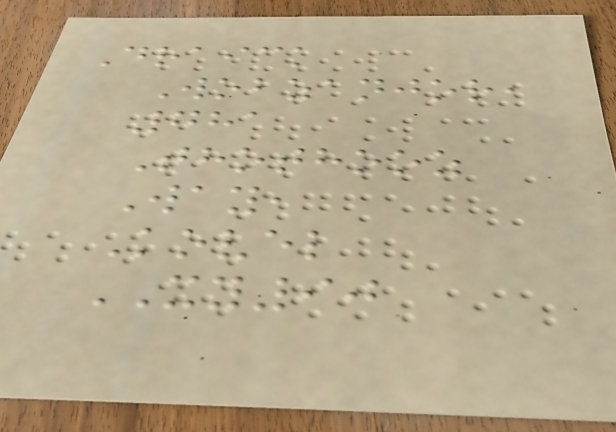Draick
Wobzanjor,
781
Thothooz
Way,
Kovel
XY90
